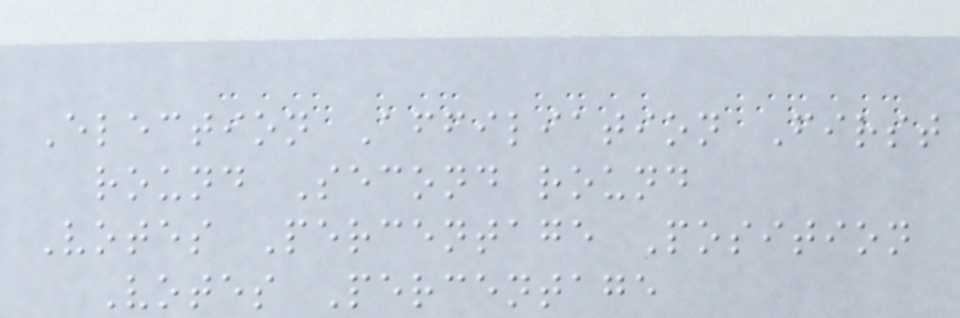Election Affiliation First
round Second round
Votes Percentage Position
Votes Percentage
